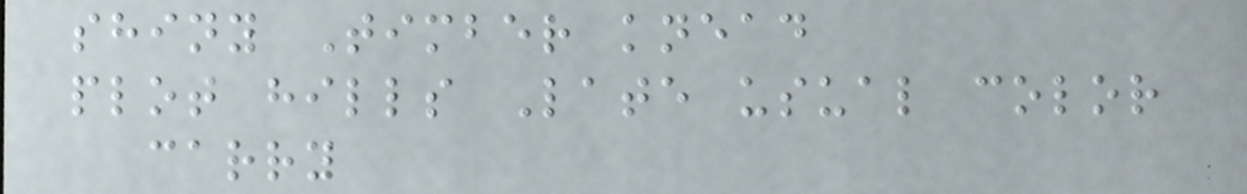shiny Timber knead
plot hills Late usual color
carry
